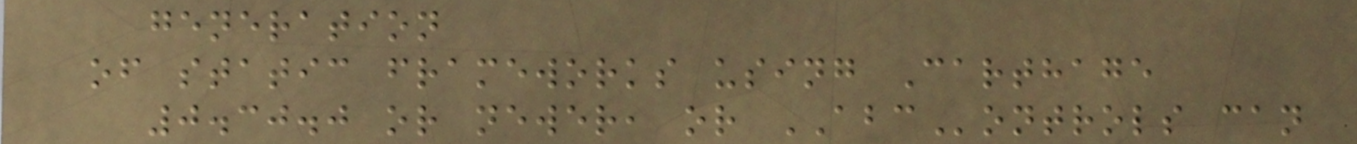generation
of static frameworks using Carthage
0.30.0 or newer, or ABControls can
